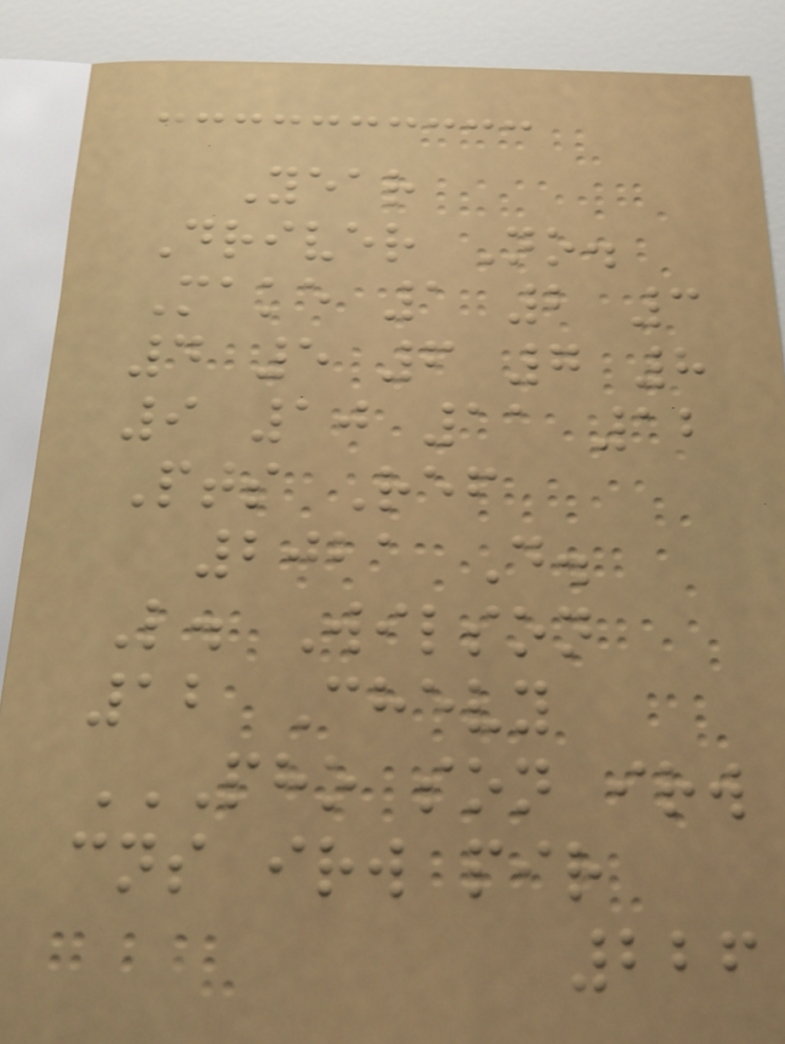Year
Driver No.
Make 1 2 3
4 5 6 7 8
9 10 11 12
Pts Ref
2021 D.
L. Wilson
12 Chevy
PHO SON IRW
CNS IRW PIR
226
